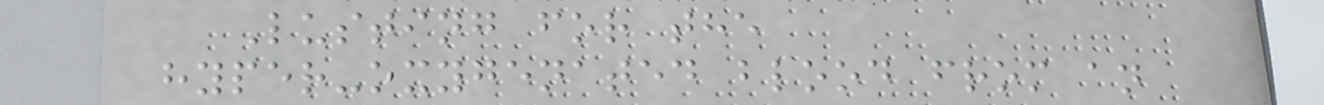Lusting for the
hyper-oxygenated blood from an
